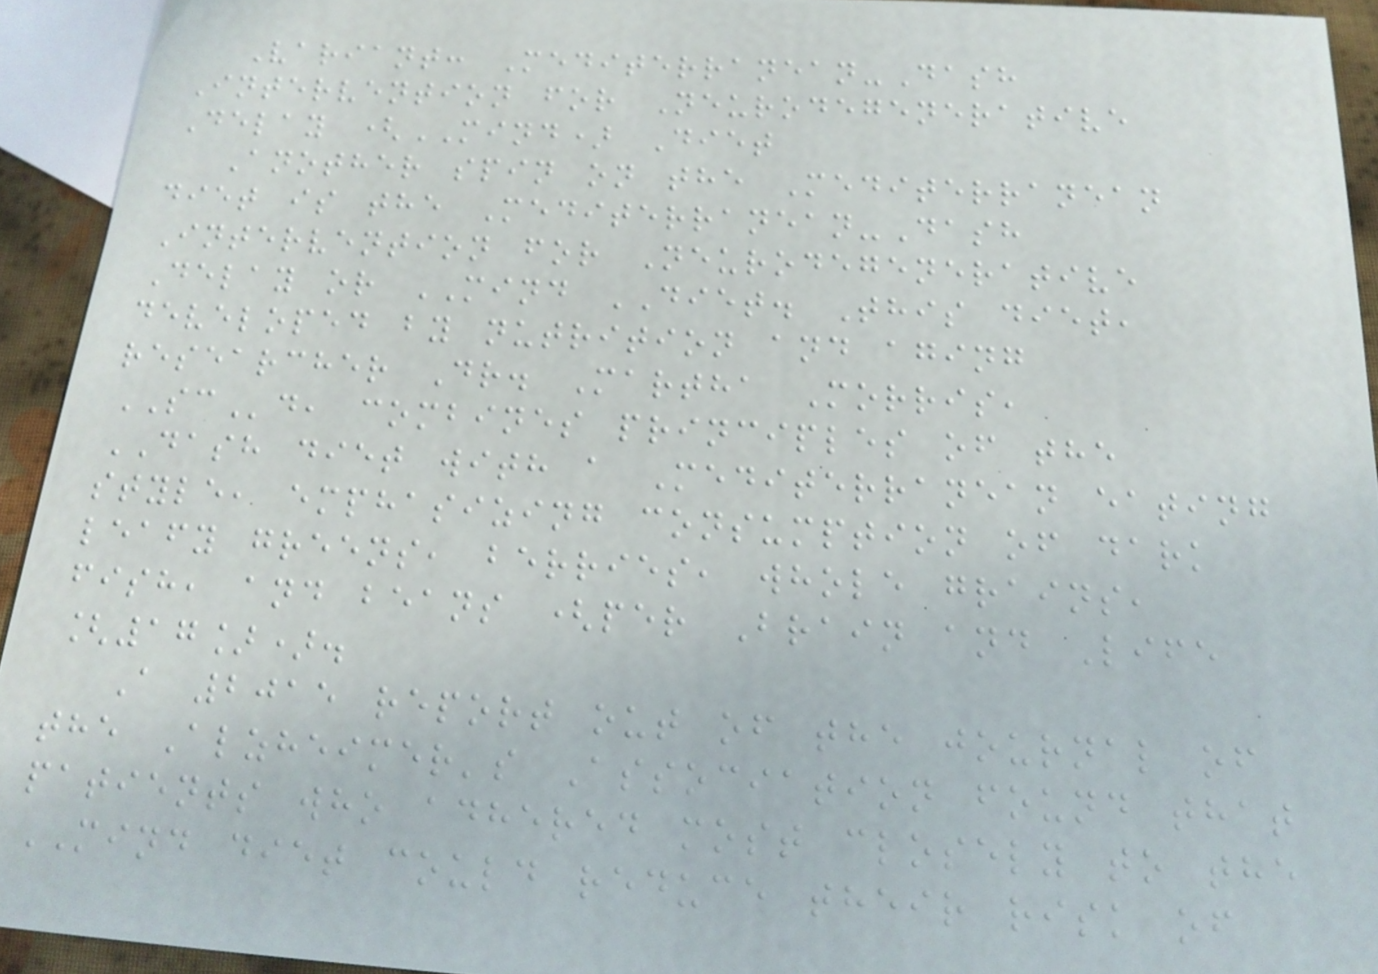Variant: Mediterranean-Dash
Intervention for Neurodegenerative
Delay (MIND) Diet
Another spin on the Mediterranean
diet is the Mediterranean-Dash
Intervention for Neurodegenerative
Delay or MIND DIET. This diet,
developed by nutrition and aging
researcher Dr. Martha Morris,
SCd, combines principles of the
DASH diet with a Mediterranean eating
style, emphasizing consumption of dark
leafy greens, berries, whole grains,
fish, and beans (per Brain and Life
[17]).
A 2015 report out of the journal of
the Alzheimer's Association found that
patients who adhered most closely to the
MIND diet could reduce their risk of
